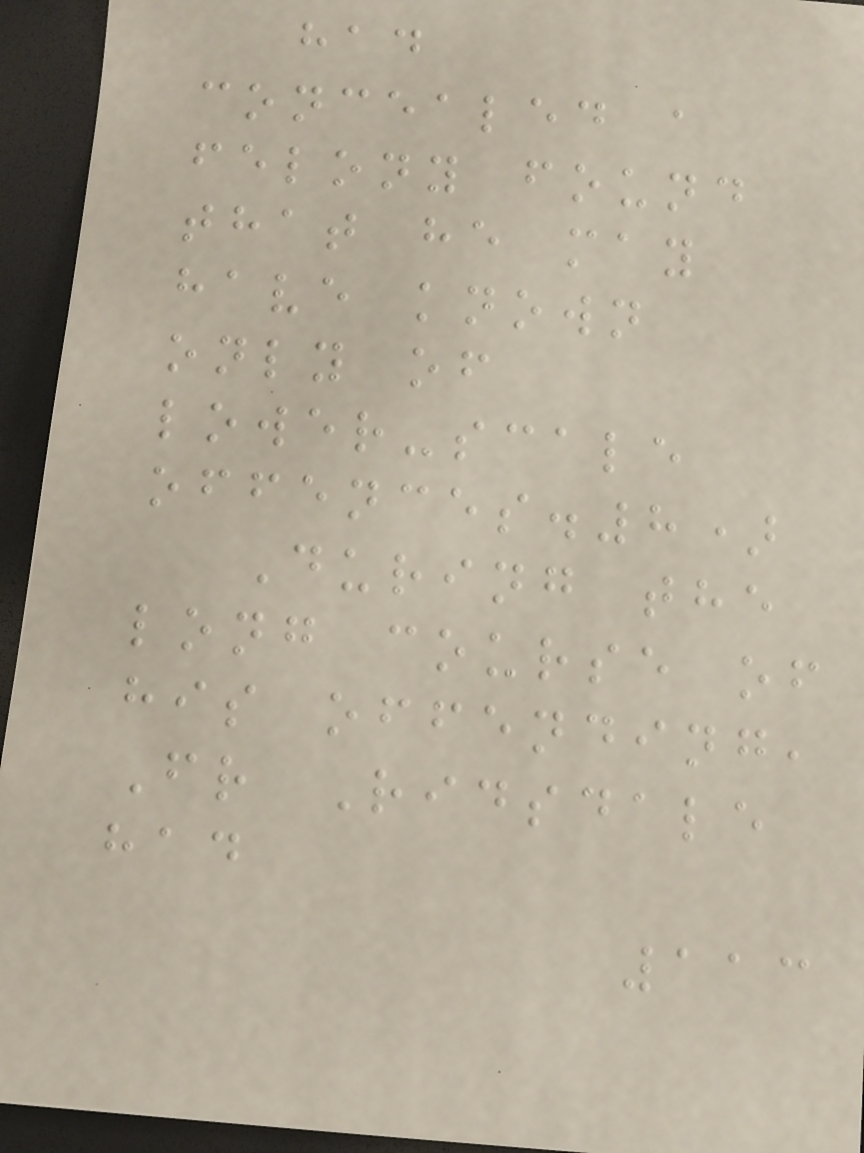had
concealed a
felony found
that he may
have known
only of
lower-scale
offences.8)
During the
long course of
his offending,
Fr Ridsdale
had
113
